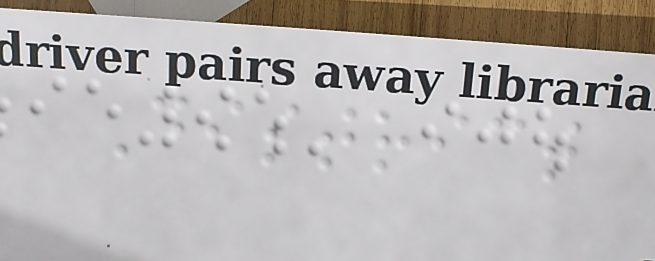District
